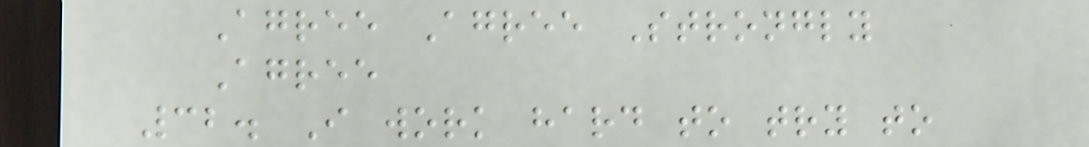Agree Agree Strongly
Agree
32. I work hard to try to
